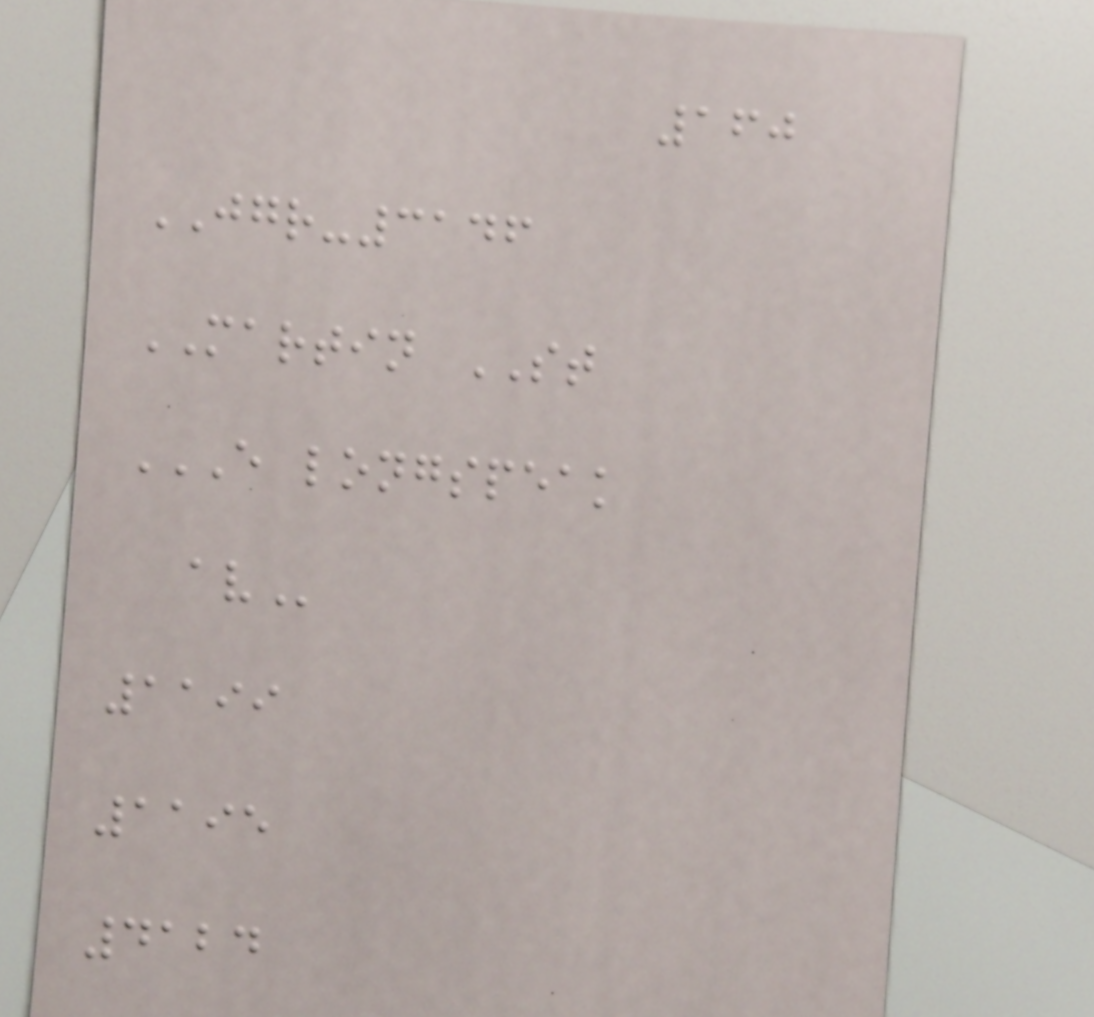160
JGR-3146
MARTIN ST
E LONGSPEAK
AV
1199
1195
4124
